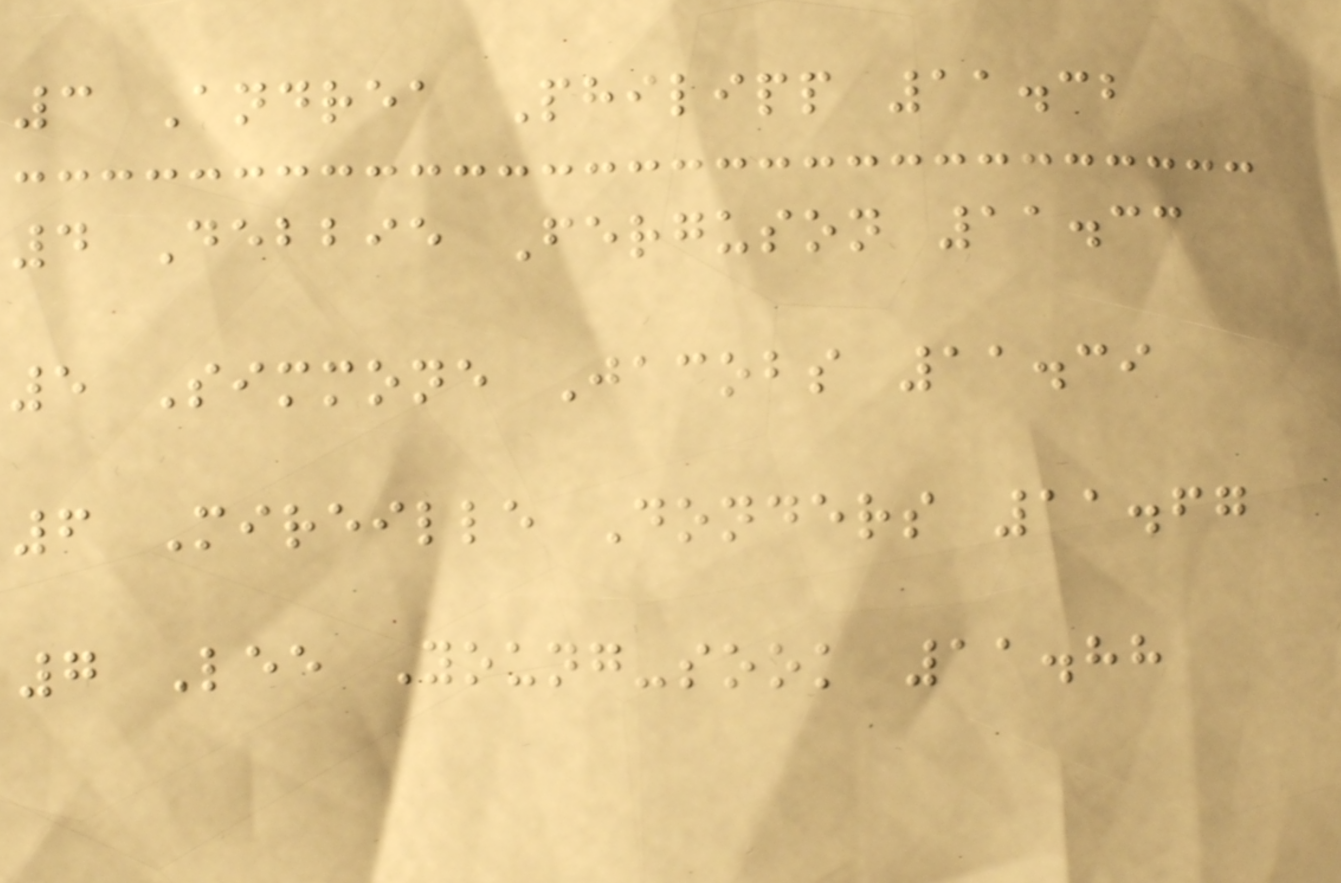3 Andrea Philipp 11.32
4 Debbie Ferguson 11.33
5 Simmone Jacobs 11.39
6 Mireille Donders 11.67
7 Lee Young-sook 11.88
